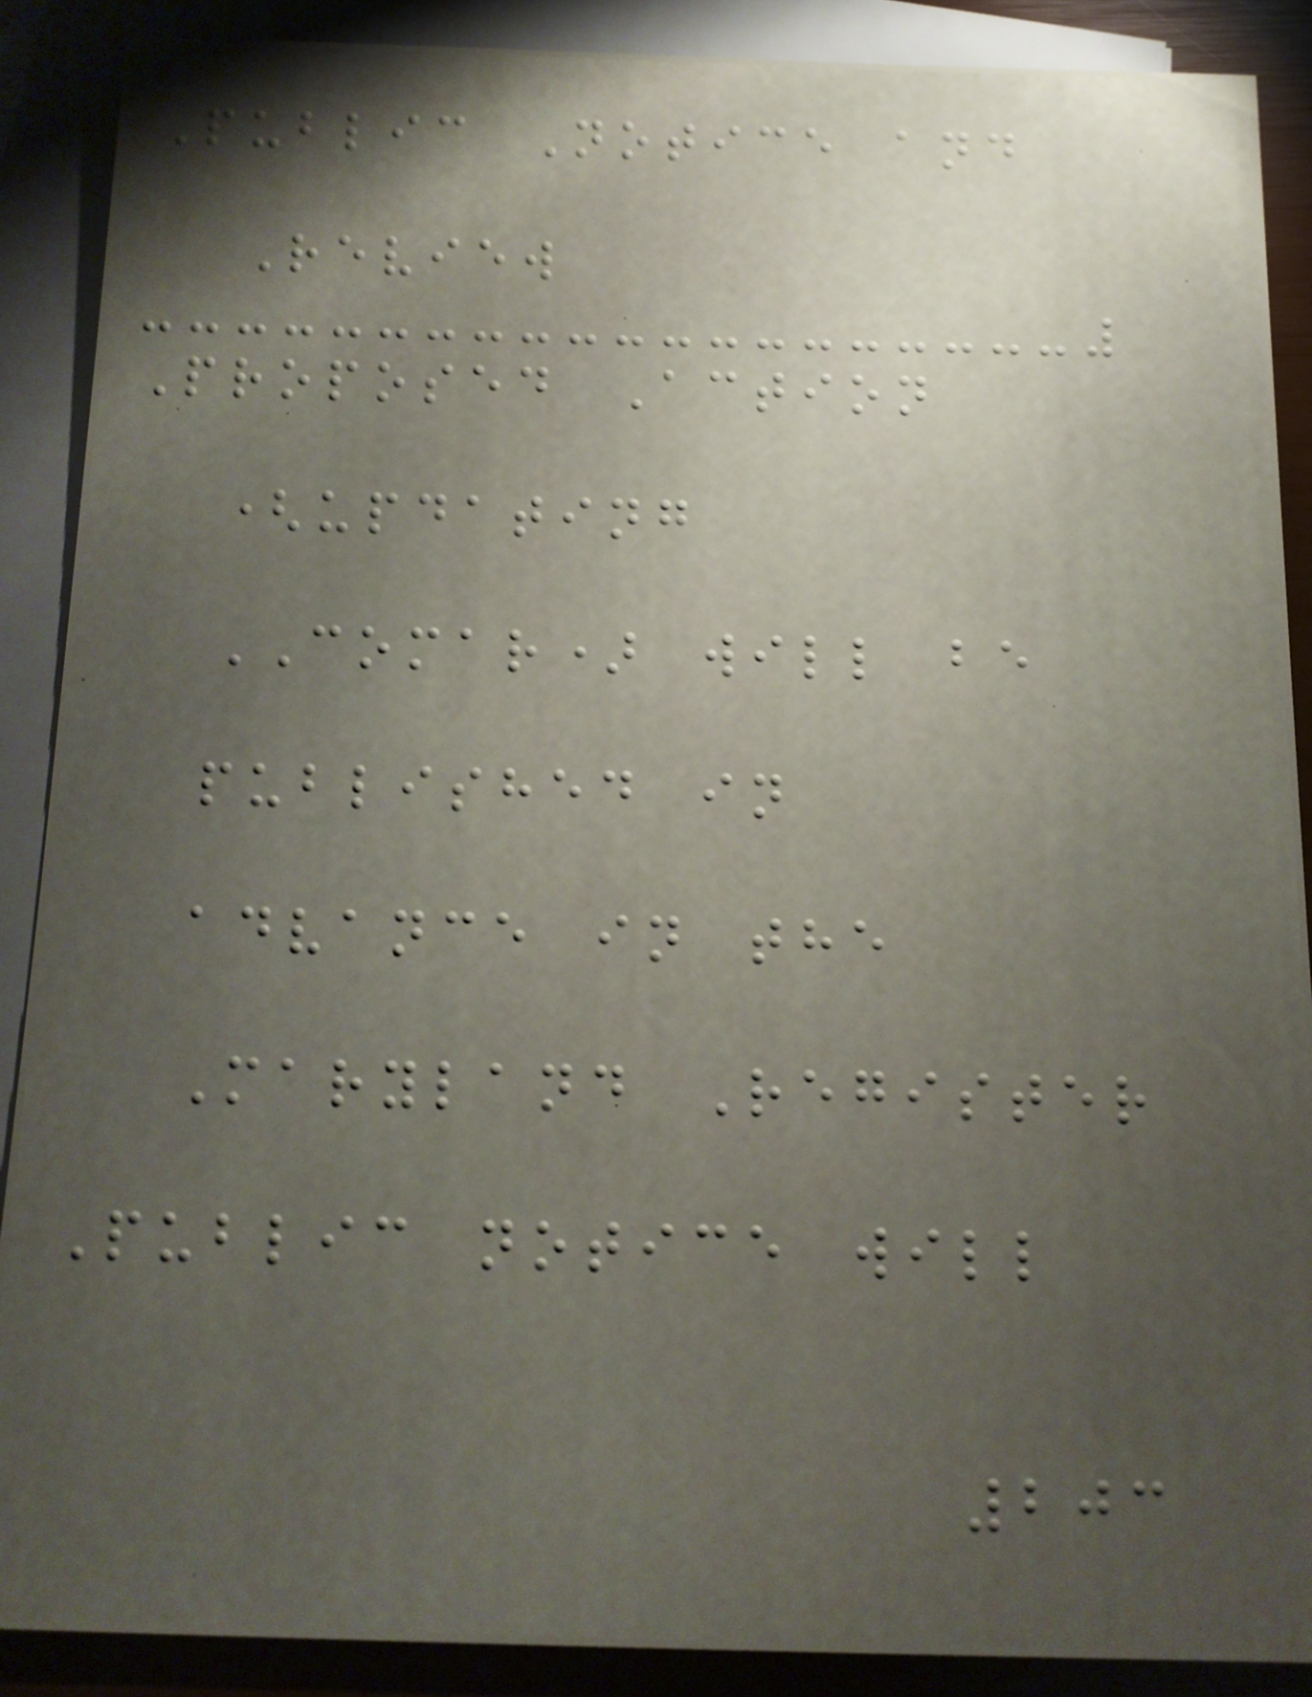Public Notice and
Review
Proposed Action
(updating
COMAR) will be
published in
advance in the
Maryland Register
Public notice will
203
